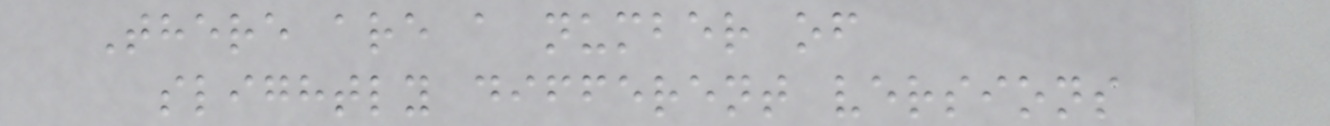There are a number of
slightly different versions
